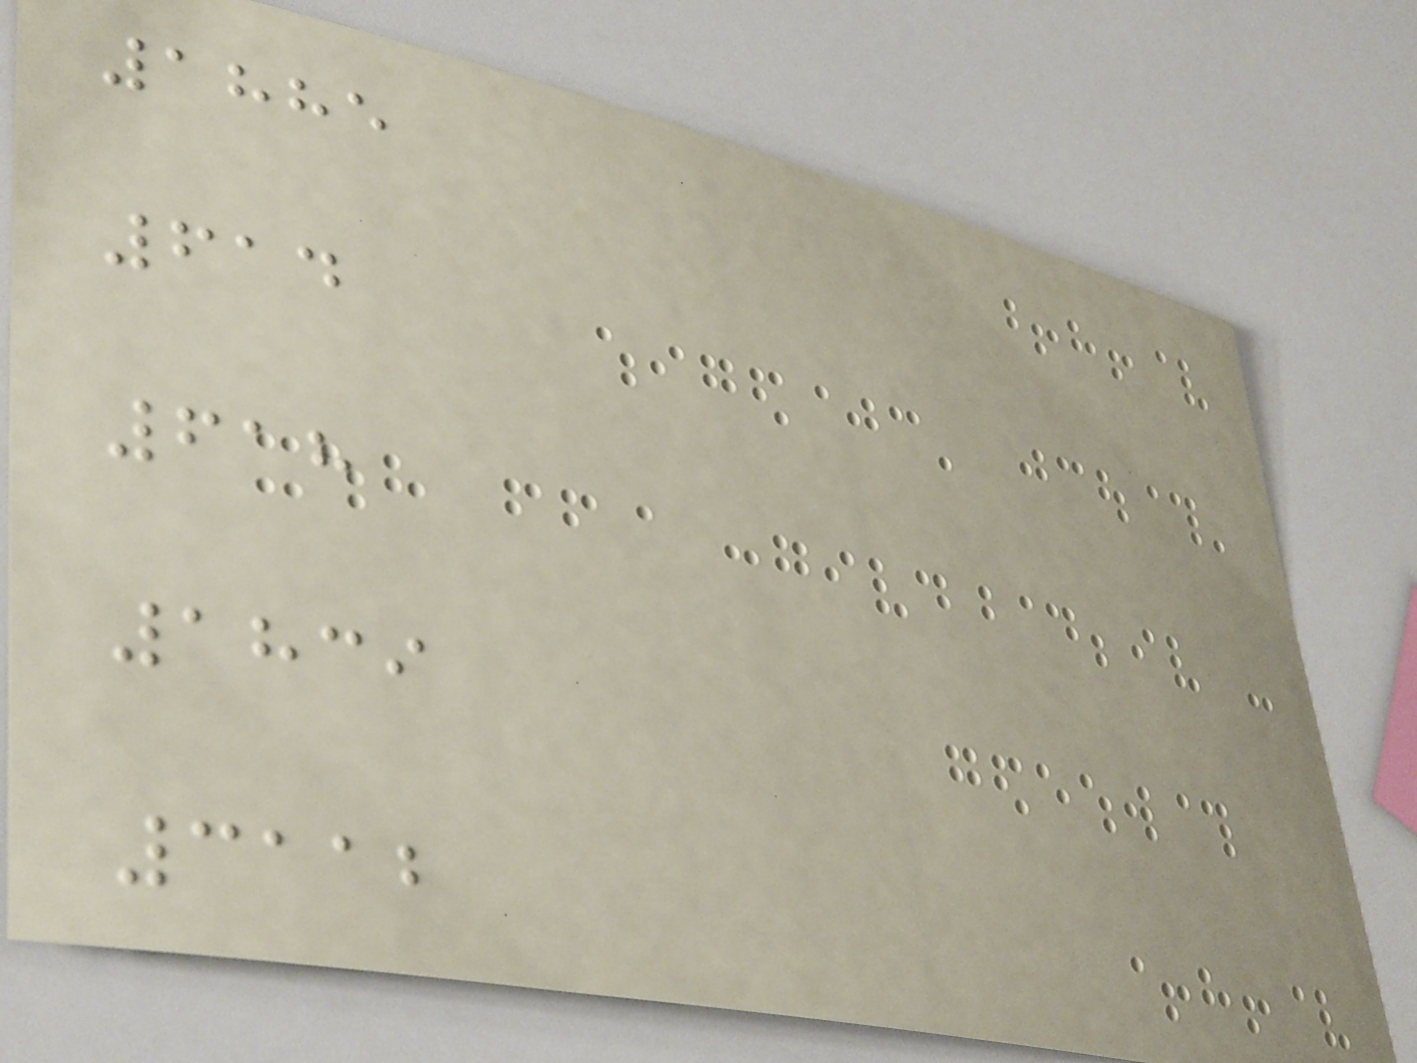1885
614
618
1839
3112
